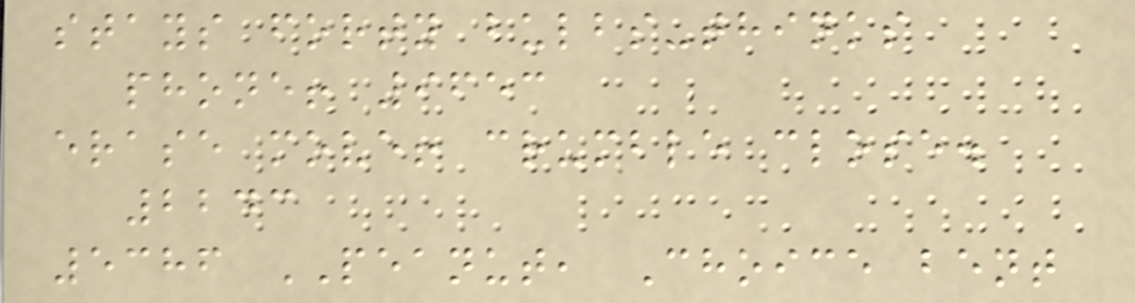stays forty bulbs-thinks
phone! 9653
erase move! crumble close.
2243
5386 PEANUT, Choice bent
